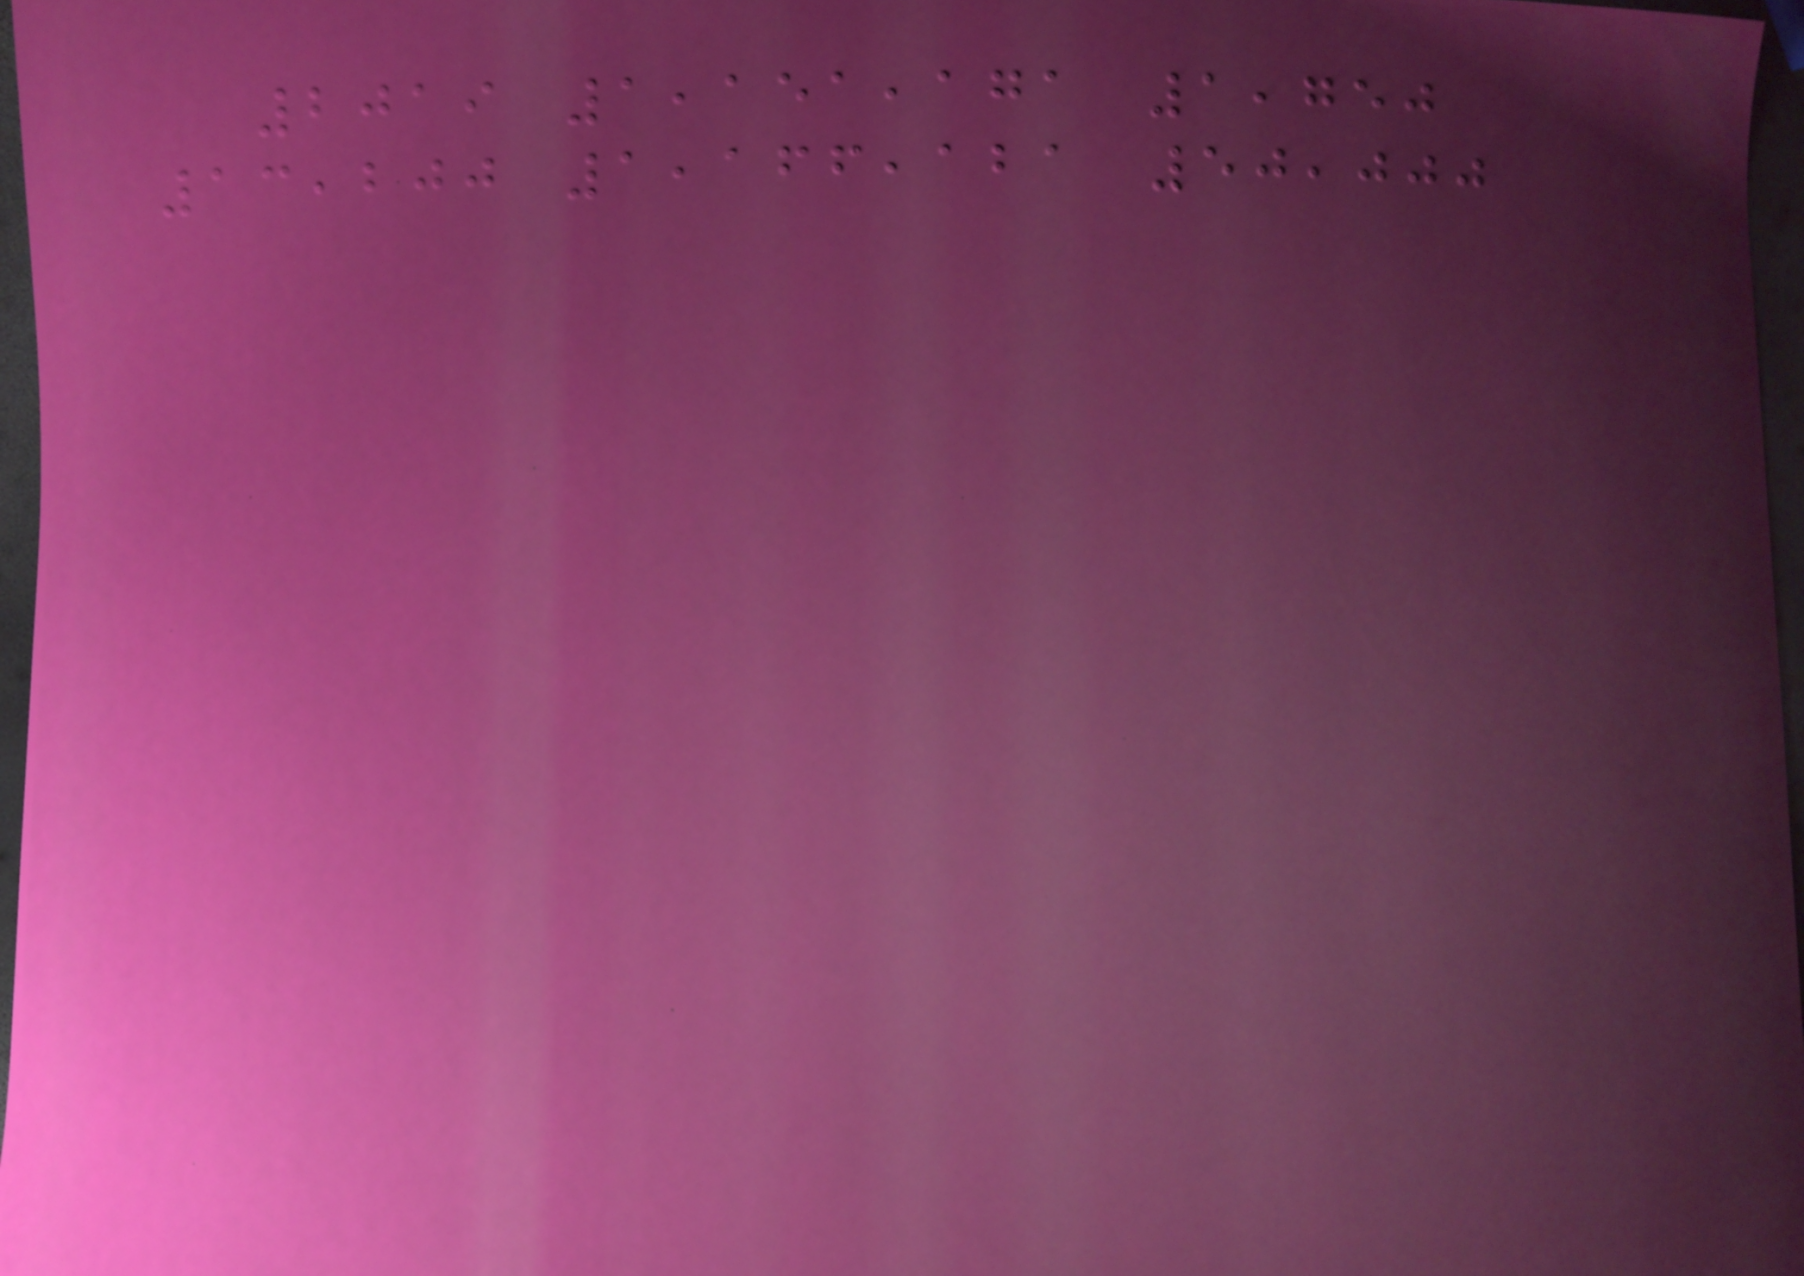2019 1,151,171 1,750
13,200 1,166,121 50,000
